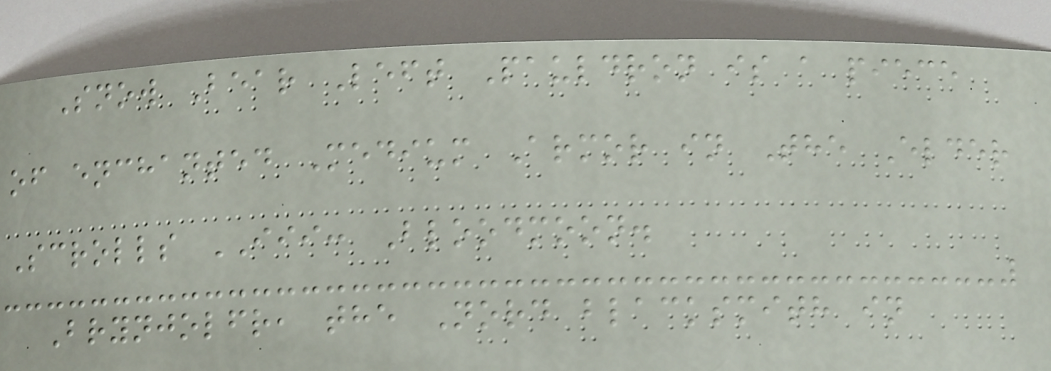Snow Bear Left Pauldron is a piece
of enchanted Medium Armor in The Elder
Scrolls III: Bloodmoon.
Brynjolfr, the Nord blacksmith in
